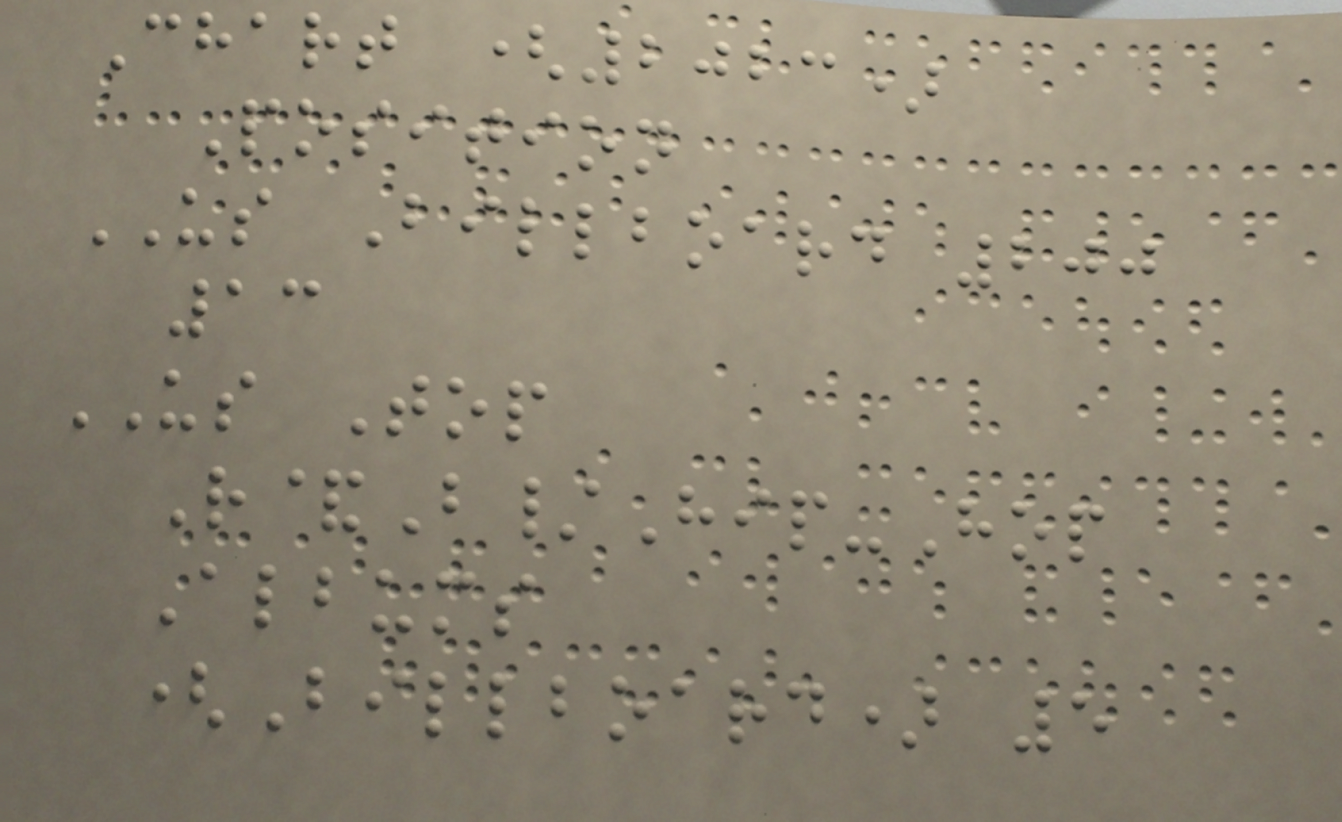Chart (2023)
Position
US Billboard 200
13
US Top
R&B/Hip-Hop
Albums
(Billboard) 5
